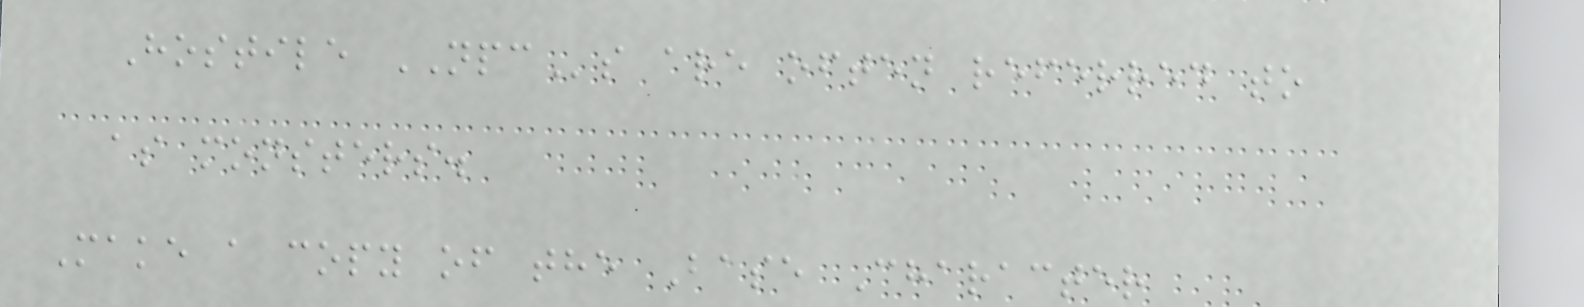Hostile NPCs are often referred to
as monsters.
Make a copy of the Base Character
